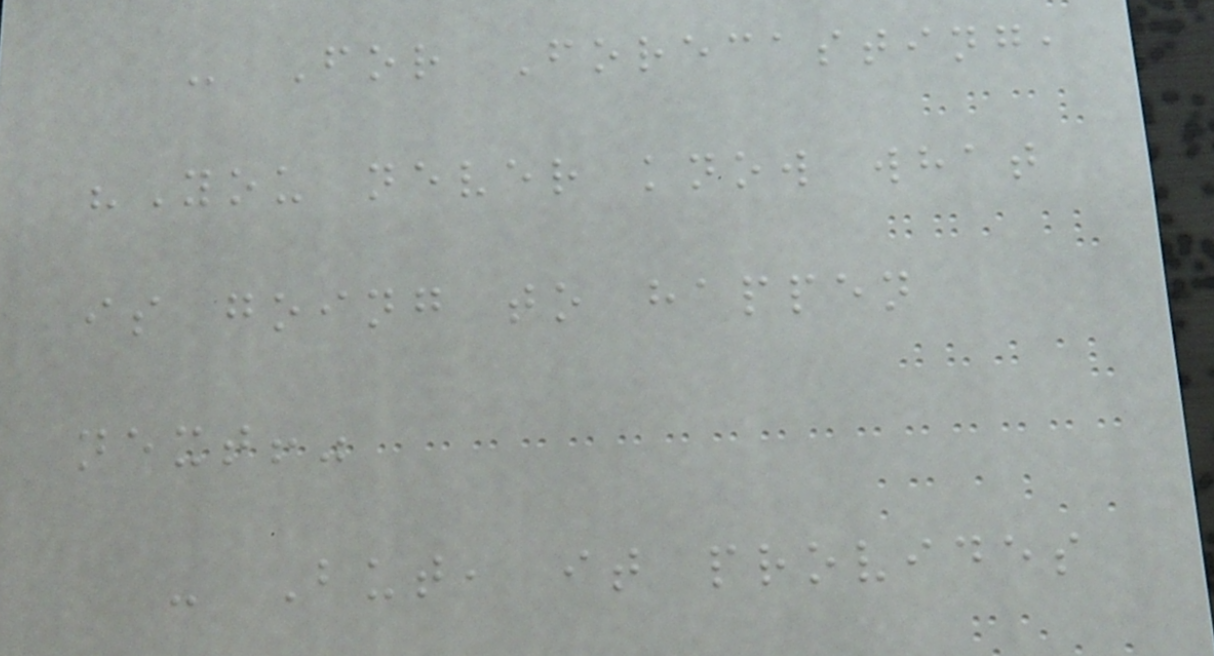- For Forecasting,
"You never know what
is going to happen
next!"
- But, it provides
